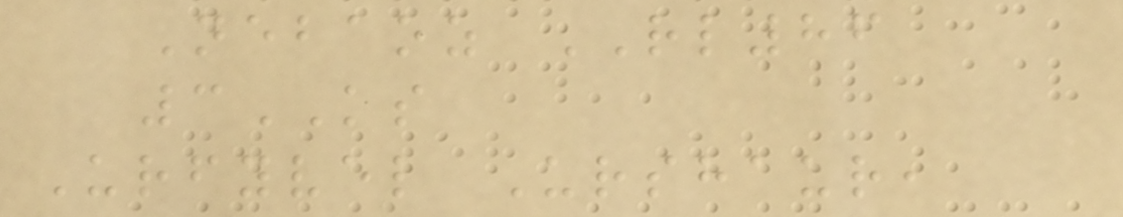Nebaoz RL86
3KS
Urfyvel Urshaur,
